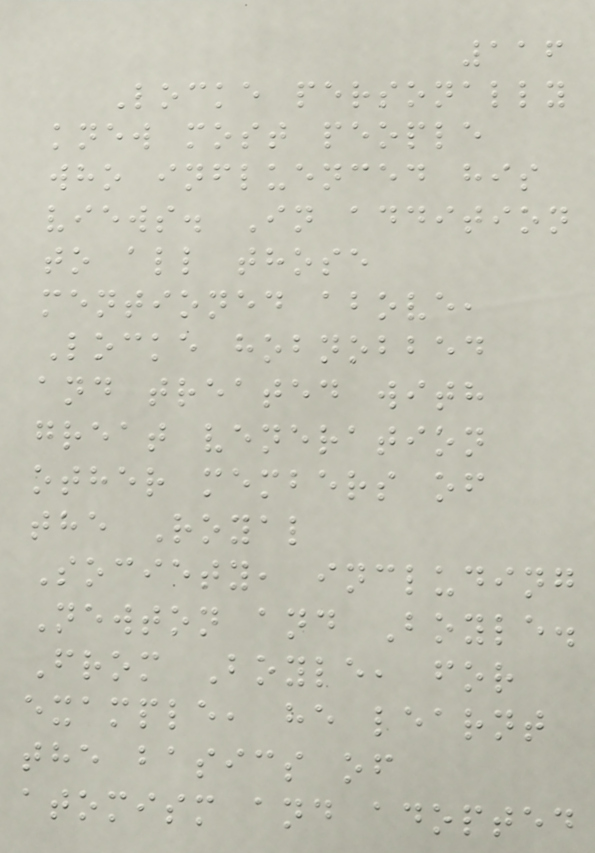116
Locke personally
knew most people
who influenced his
views. In addition
to all those
mentioned above,
Locke hobnobbed
and treated with
great veneration
other members of
the Royal
Society, including
Newton and Boyle.
From Boyle, for
example, he learnt
the basics of
atomism and adopted
